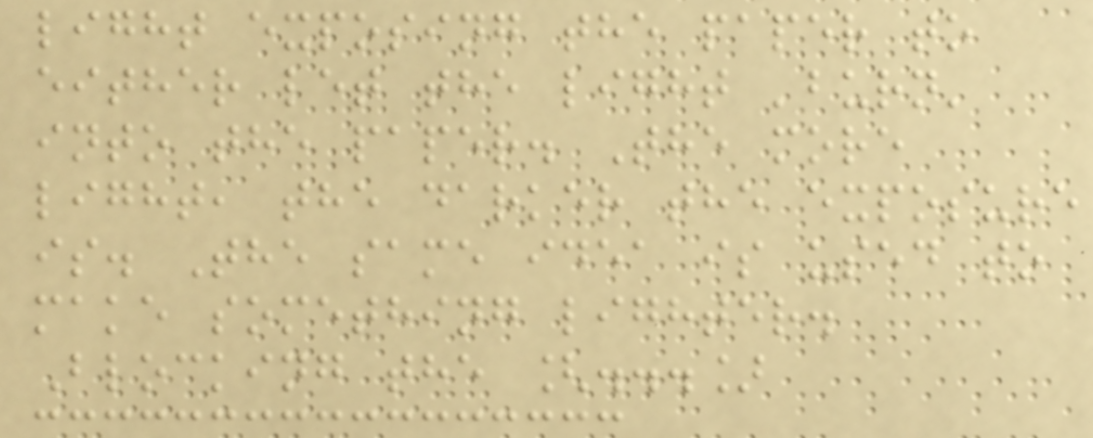light exposing the paper to
either let the light 'burn'
into the paper. The more
light, the darker the exposure
is. The same idea is used to
make something lighter.
Blocking the [...]
